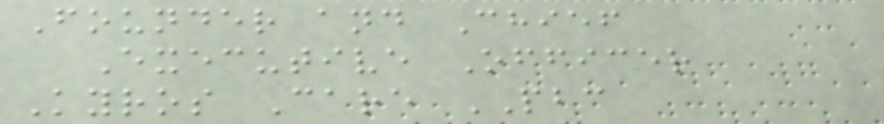Founder and Chief
Executive Officer
Kyros Care PBC
